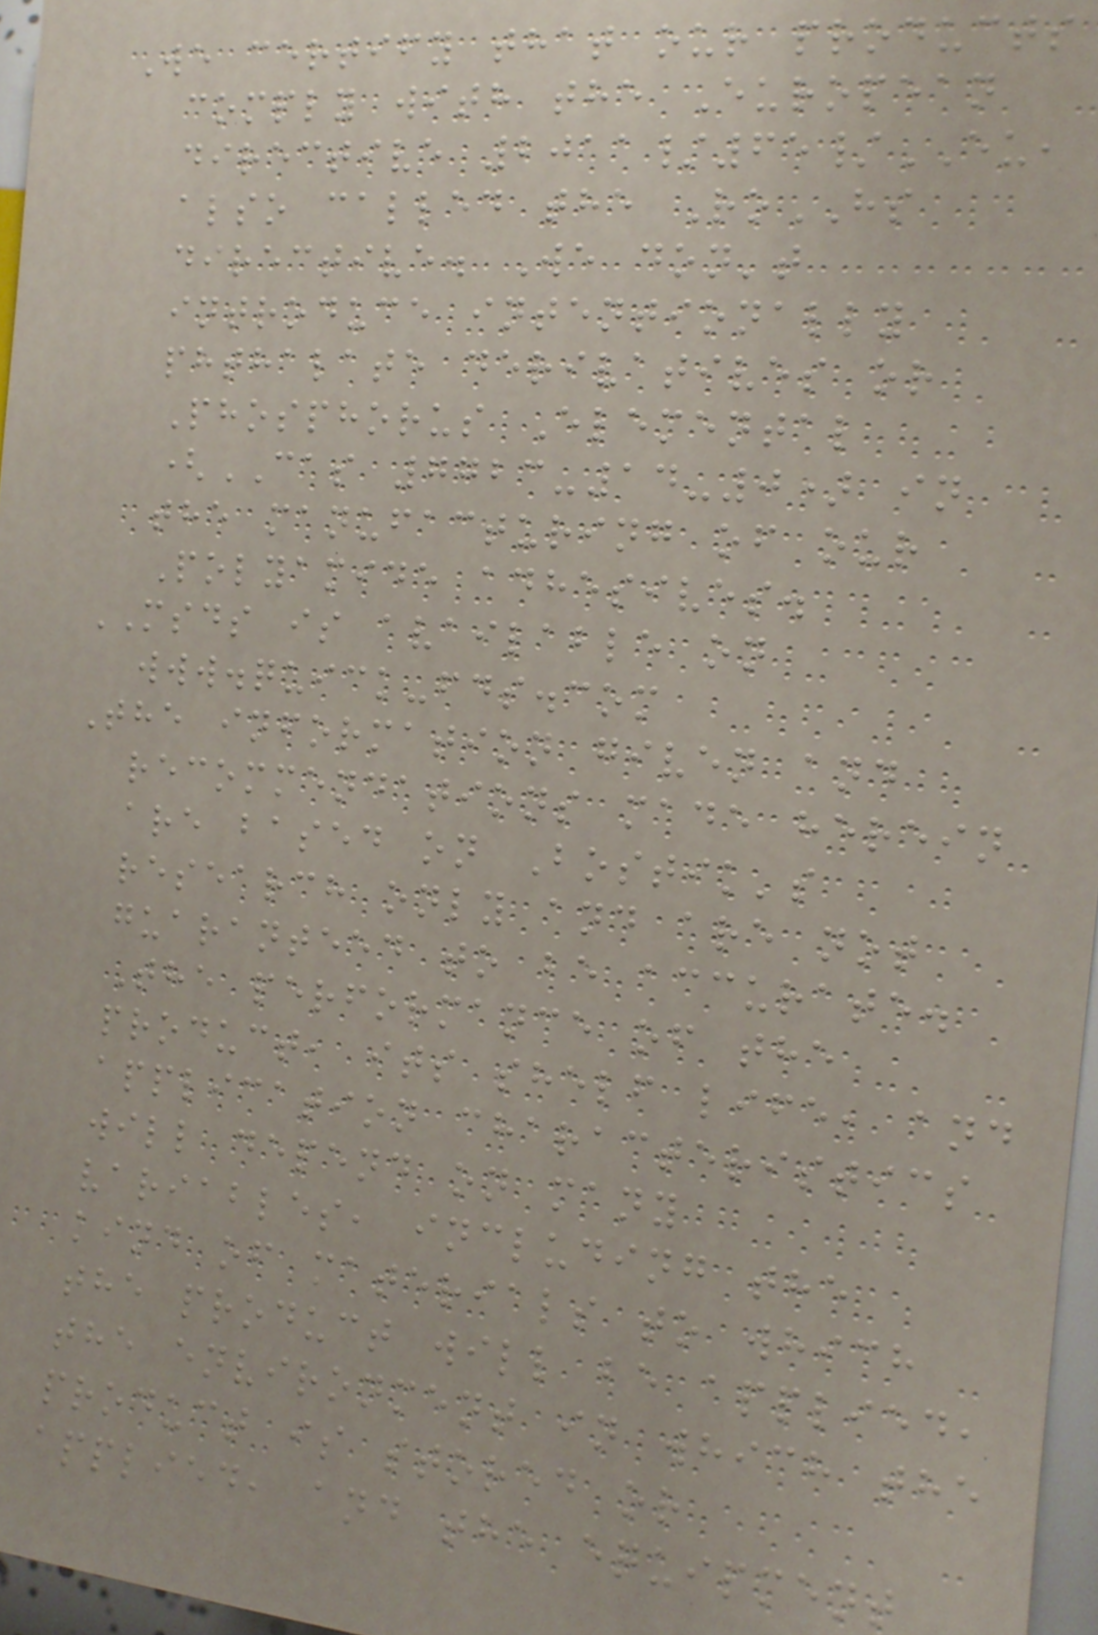We certify that our products
comply with the European
directive 2011/65/EU,
also called the RoHS
directive. We don't
introduce intentionally
phthalate derivatives or
Phosphorus Elemental
(CAS 7723-14-0) in
the manufacturing of our
Polyamide adhesives.
MSDS is available on
www.quick-fds.com
The information given and
recommendations made herein
are based on Bostik's
research only and are not
guaranteed to be accurate.
The performance of the
product, its shelf life, and
application characteristics
will depend on many
variables, including the
kind of materials to which
the product will be applied,
the environment in which the
product is stored or
applied, and the equipment
